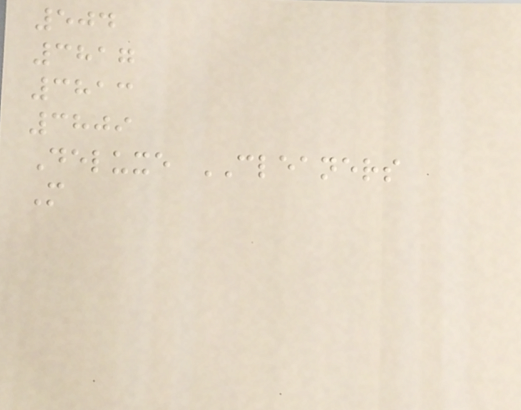504
3817
3813
3809
Deluxe CLEANERS
M
